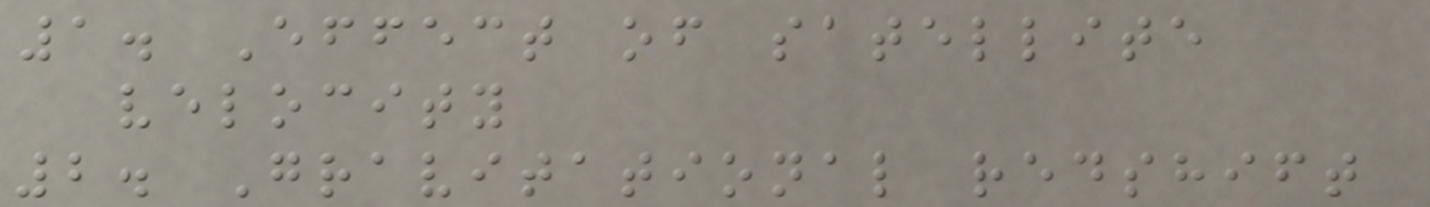1. Effect of satellite
velocity
2. Gravitational redshift
